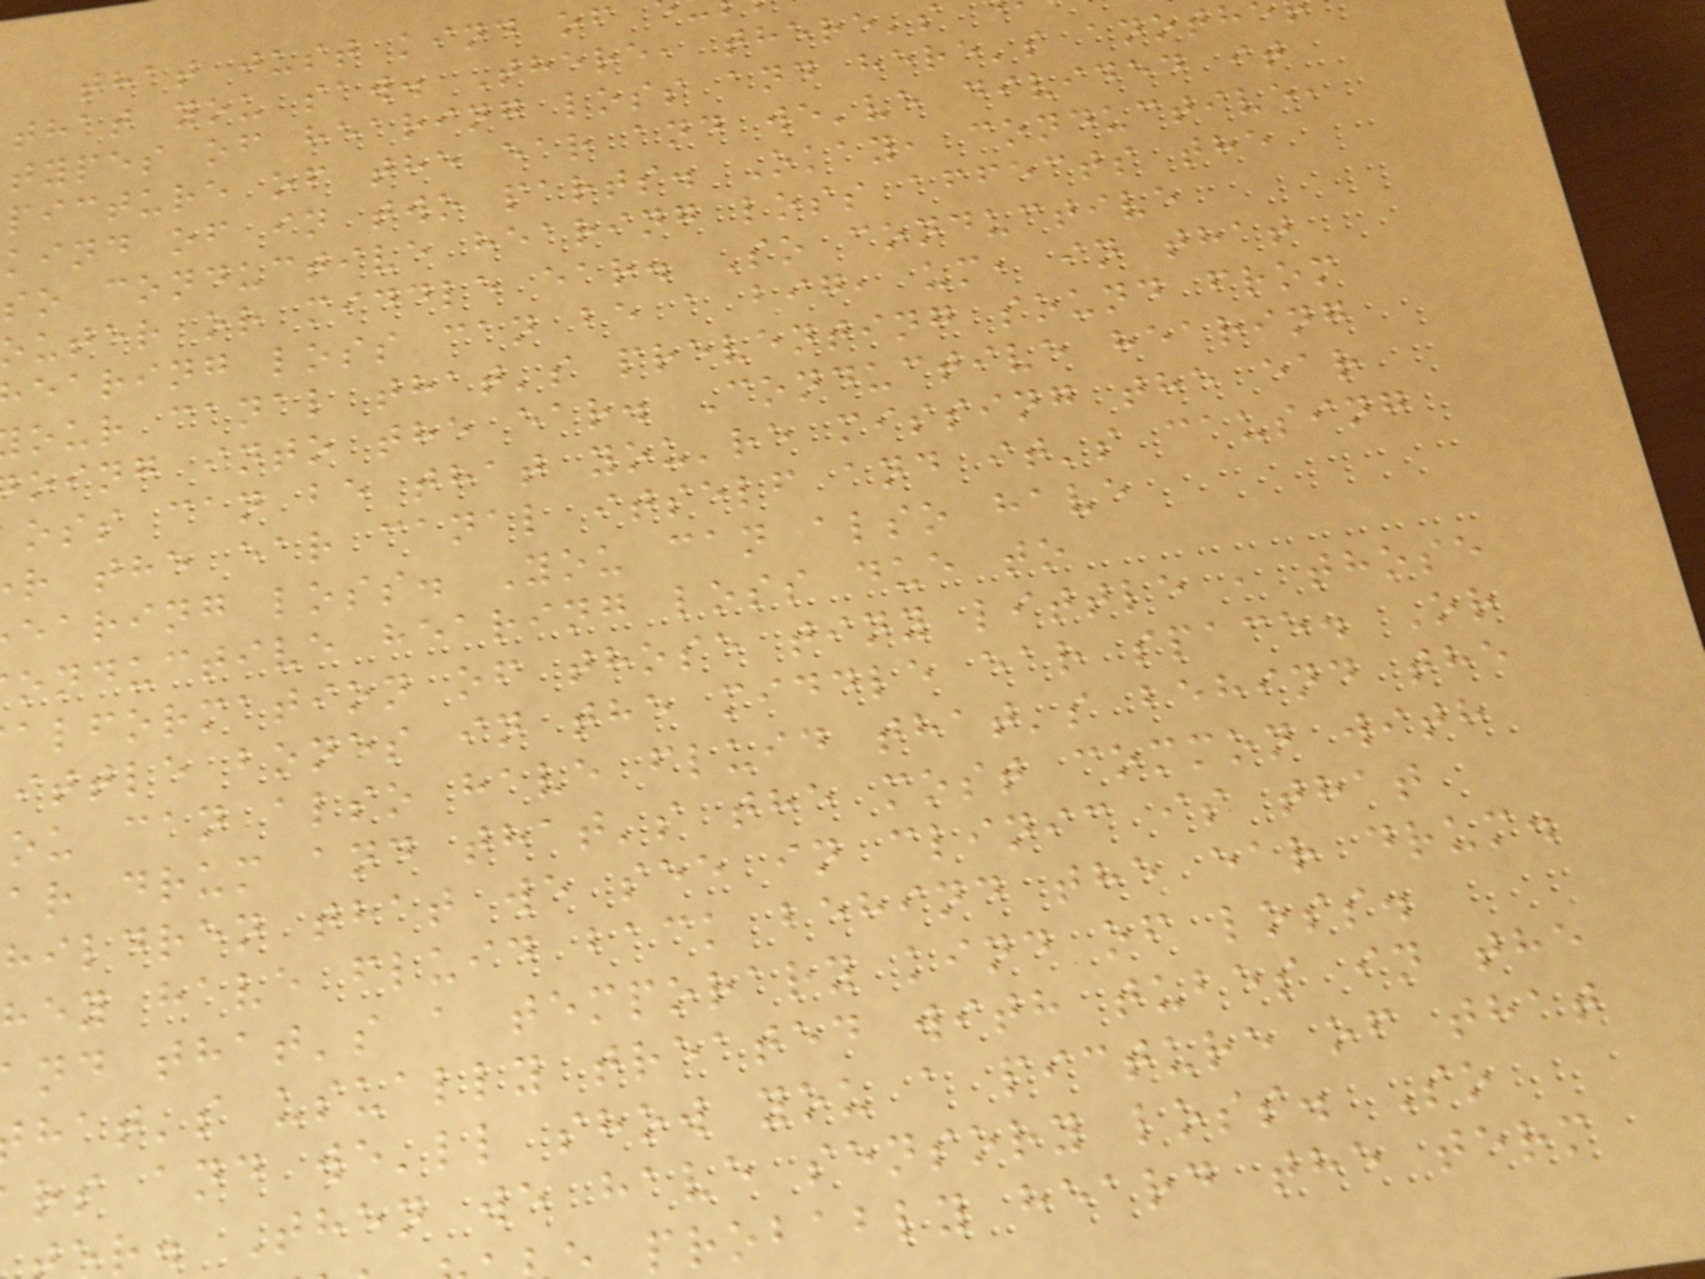that just kind of
that you saw. There, there's
types of hearing loss and here's anoth
picture of the ear and we've divided it
kind of in two parts. Okay, conductive,
so conductive hearing loss affects the
outer or middle ear. So conductive
earing loss can be a big, um, in that
our canal that's preventing sound from
oing into the ear. Conductive hearing
oss can be that you're missing the ear
r the ear canal itself and it's causing
earing loss. You can also have
onductive hearing loss due to
alformation of those tiny little , those
ittle bones in the middle ear space. Or
ou can also have fluid that's behind the
ar drum and that's the most common with
hildren that we see in clinic is that
hey have fluid back behind the ear drum.
nd that's a temporary kind of loss.
hat's usually treated with tubes in the
rs and we'll show you a picture of that
r. Then we have sensory loss. So
probably heard the term
